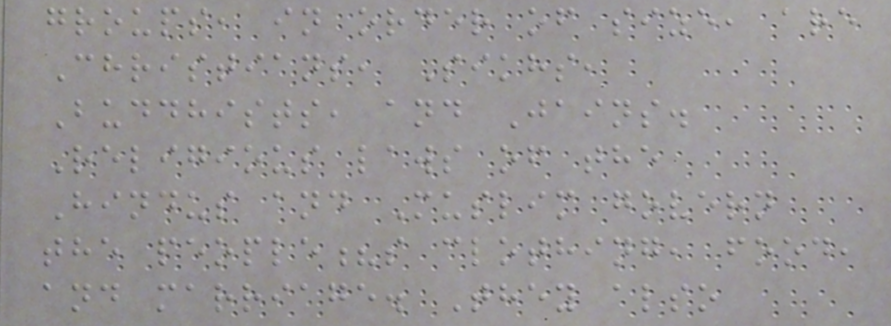groups, in order of size, are
Christians, Sikhs,
Buddhists, and Jains.
Religious laws of the
Hindus and Muslim govern
the people?s clothing, food,
and marriage. They also
